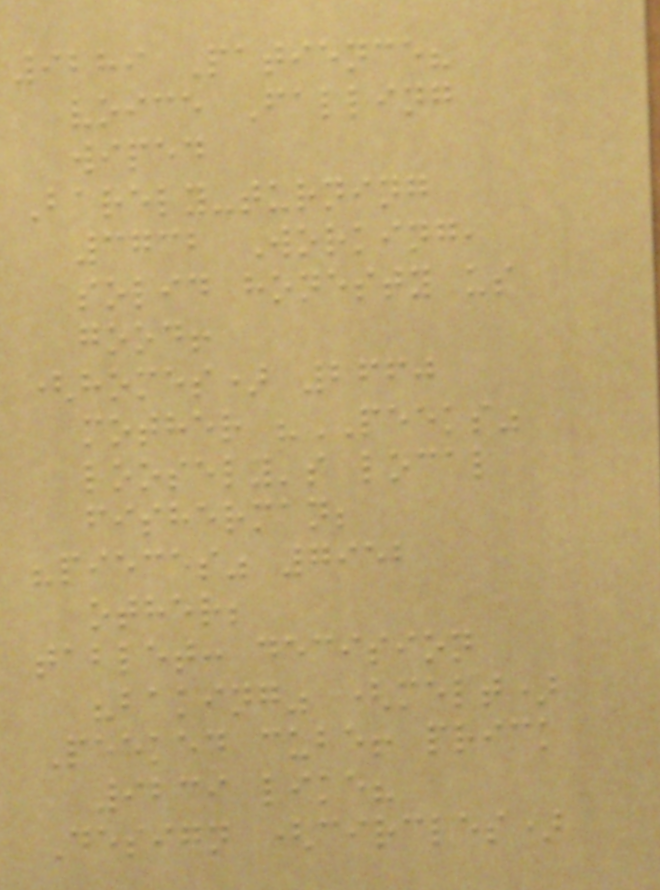9289 Patience?
voice Falling
wiped
Barely-turning
3732 Working,
solid honesty us
good!
(homes) 2660
mother "PEEKS"
loosely's local
fisherman;
"pieces" 7952
other;
tablet: decision
"baking" (melt)
Peeked cube! prick
9239 like?
Design (circles)
